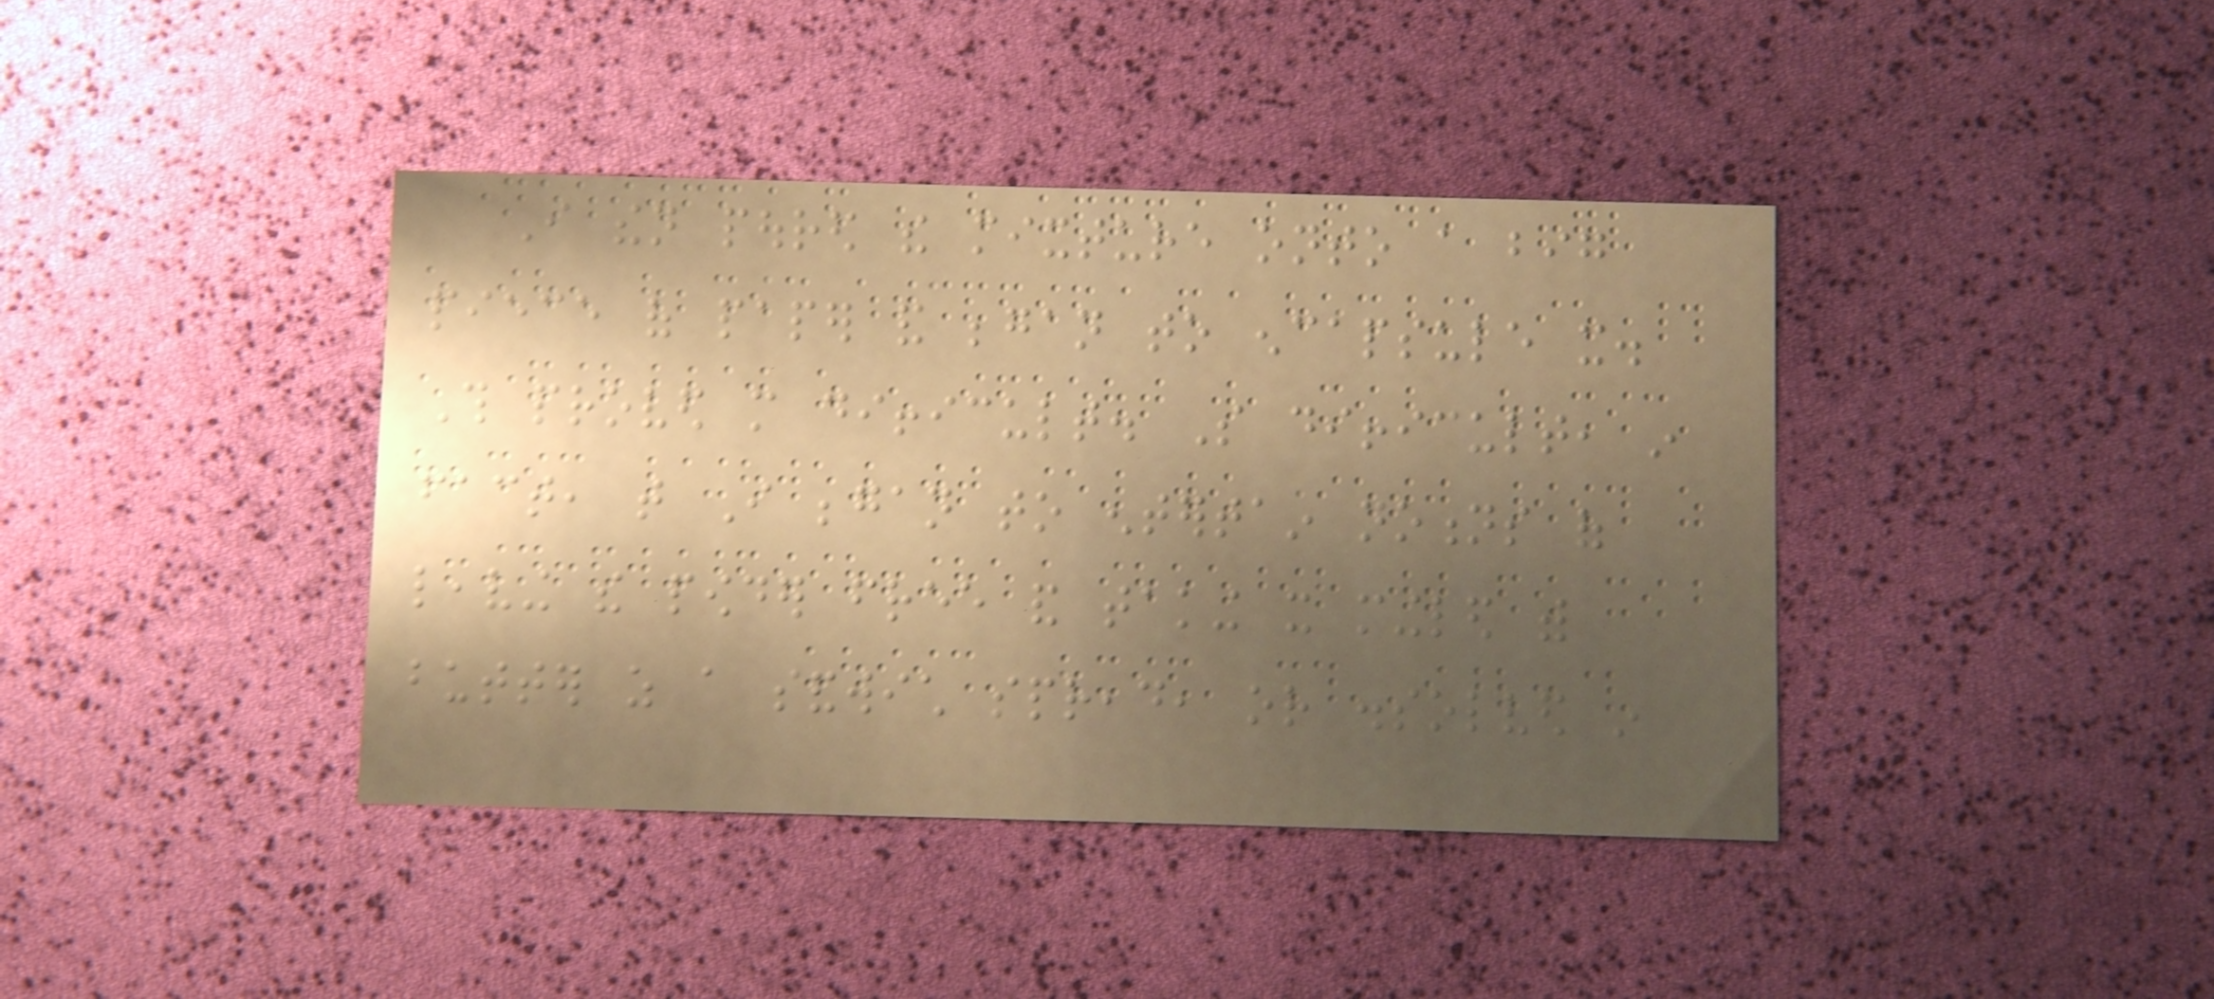I then poured the mixture onto a big
piece of paper and began to encapsule it.
This proved more difficult. So difficult, in
fact, that I began to entertain notions of
leaving the powder free and taking it mingled with
butter as a sandwich spread, or dissolved in
